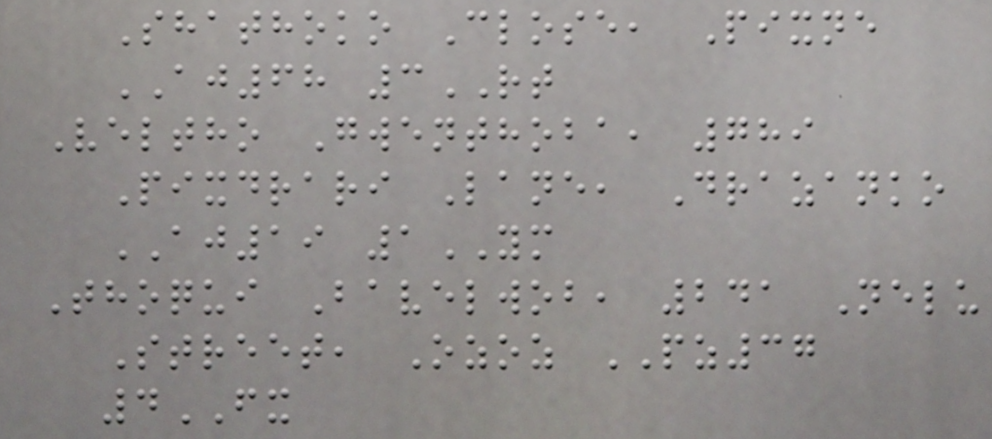Shathoko Close, Pixne
AJ68 3RT
Veltho Gwenthoba, 789
Pixdrari Lane, Drazanko
AJ19 1YM
Thoqui Bavelwob, 241 Nelu
Street, Ozoz PZ37
4FX
